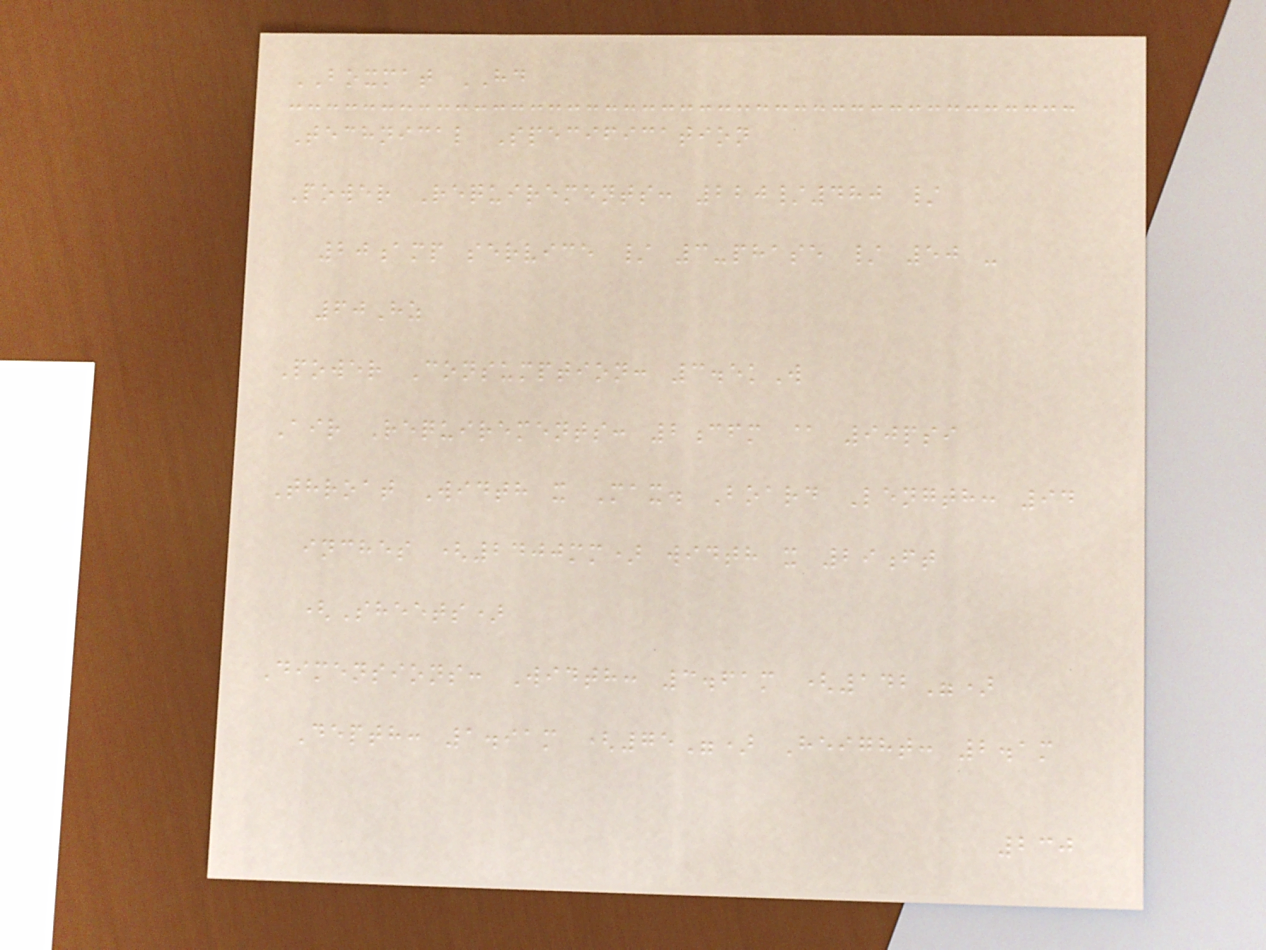BOXMAT HD
Technical Specification
Power Requirements: 220/480 /
20amp service / 3-phase / 50 -
60Hz
Power Consumption: 3.5kW
Air Requirements: 2cfm @ 90psi
Throat Width x Max. Board Length: 94
inches (2400mm) width x 29ft
(Sheets)
Dimensions: Width: 3.61m (142")
Depth: 1.91m (75") Height: 2.1m
230
